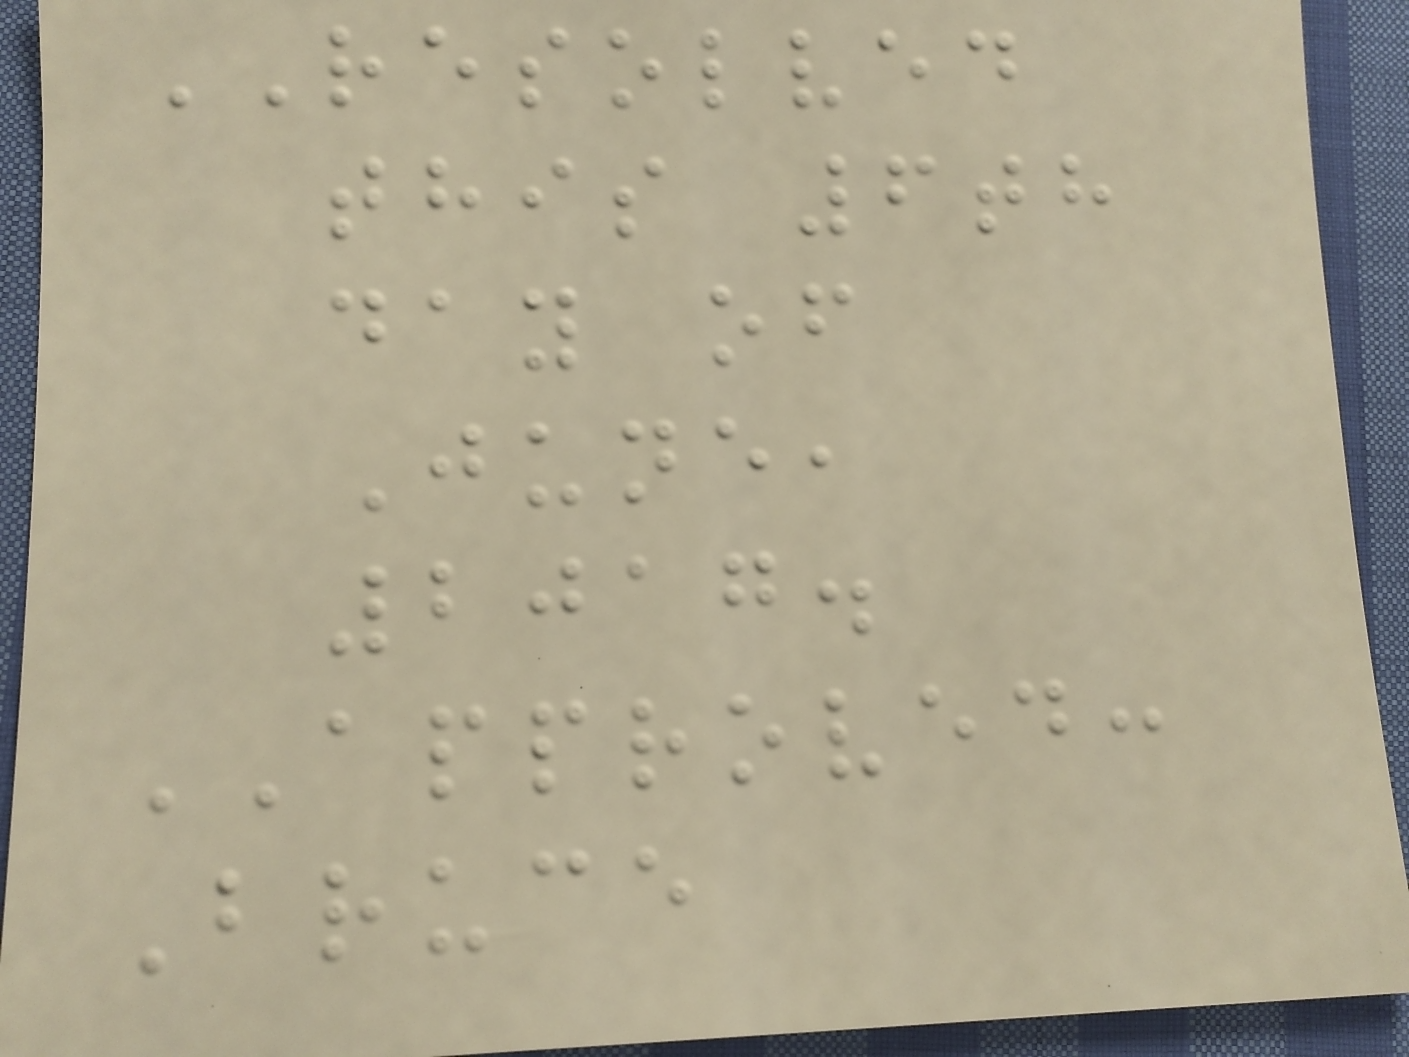RESOLVED
this 6th
day of
June,
2017.
APPROVED:
Bruce
